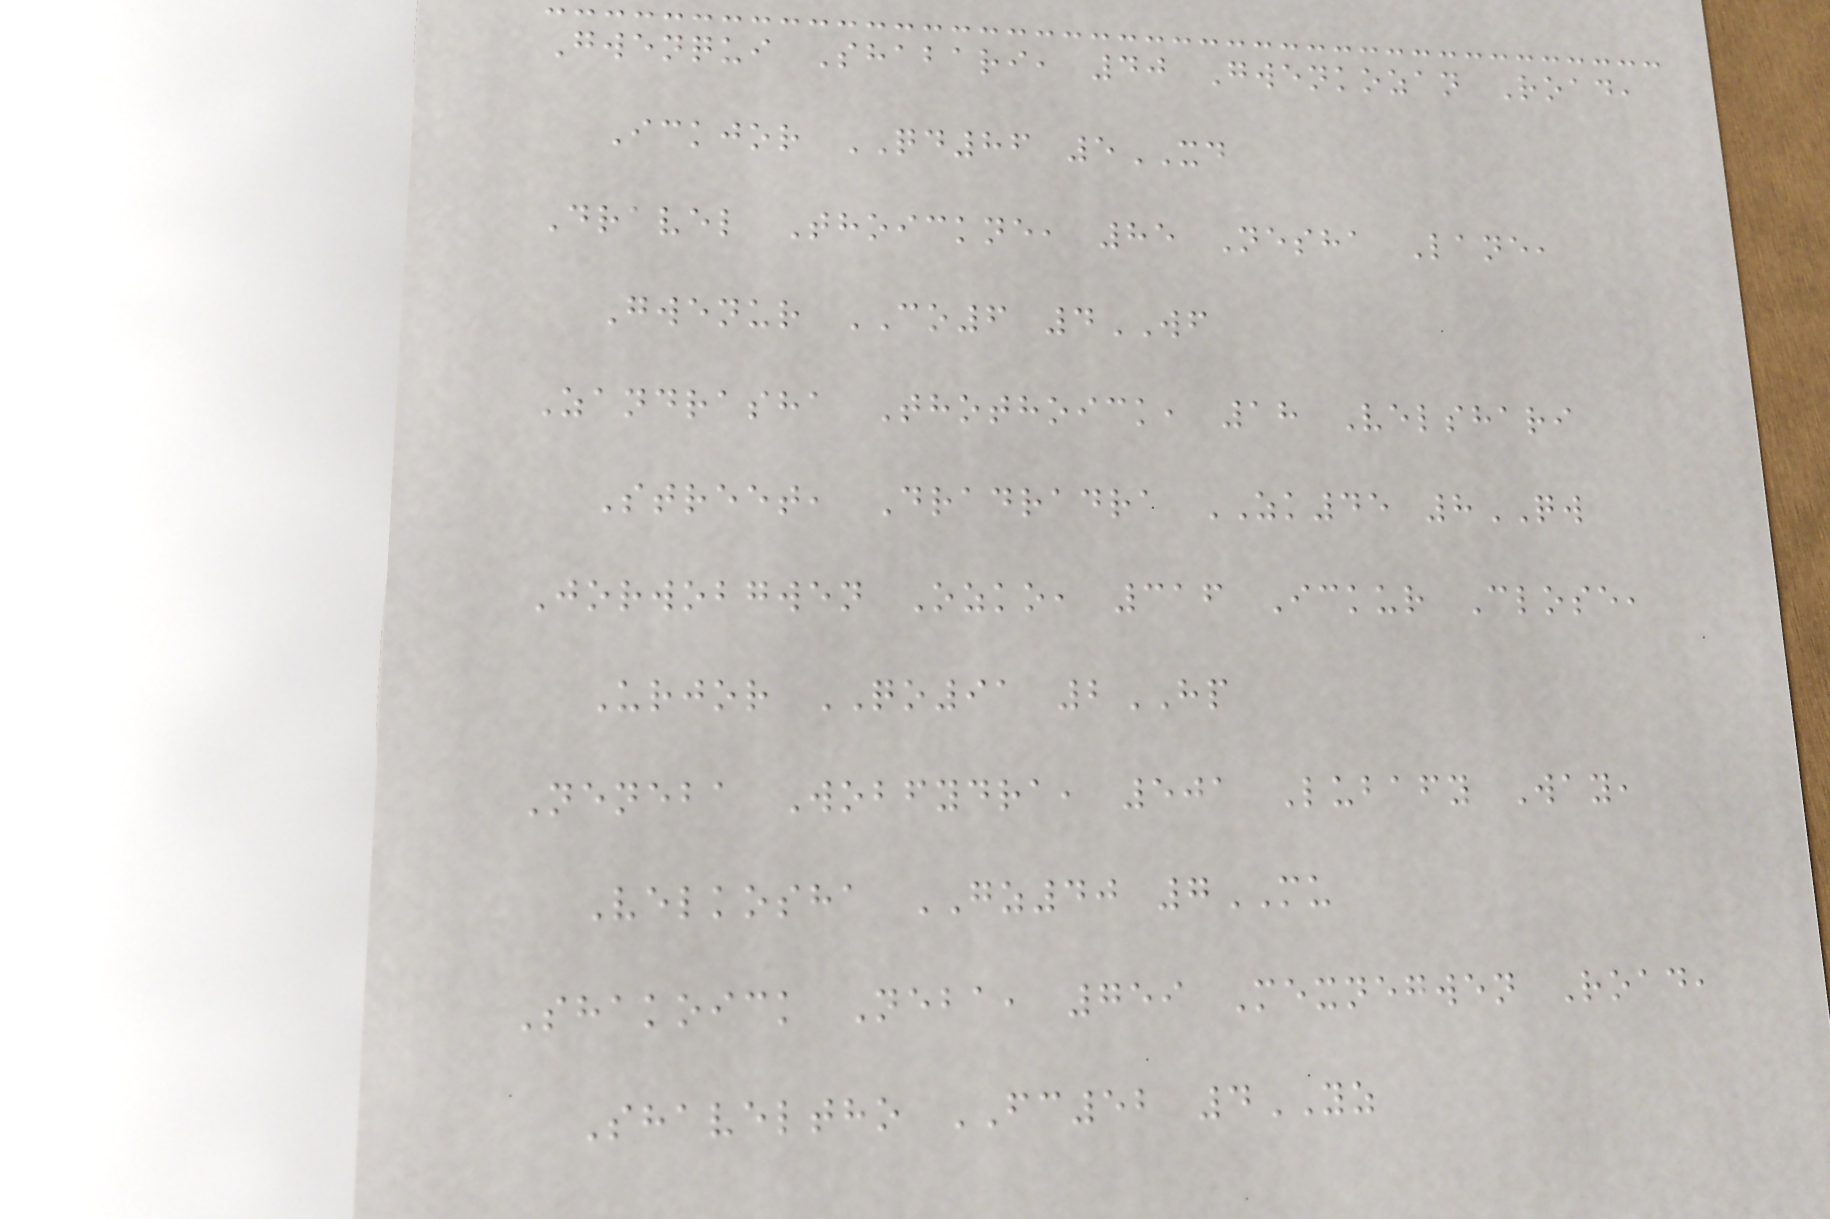Gwenqui Shabari, 40 Gwenkozan Road,
Ickjor QD86 5XD
Dravel Thoickne, 85 Nesha Lane,
Gwenur CO6 4WF
Zandrasha Thothoick, 18 Velshari
Street, Dradradra ZK45 8QW
Jorwobgwen Ozko, 316 Ickur Close,
Urjor QO91 2HP
Neneba Wobfydra, 501 Lubafy Way,
Velkosha GZ40 7MU
Shakoick Neba, 759 Mexnegwen Road,
Shaveltho FC52 4YZ
